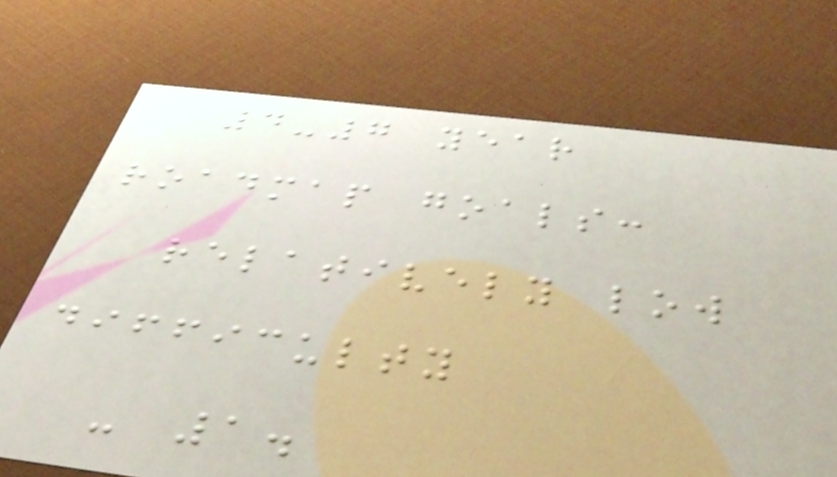4-7 year
roadmap goals:
relatively low
difficulty
- 1.
